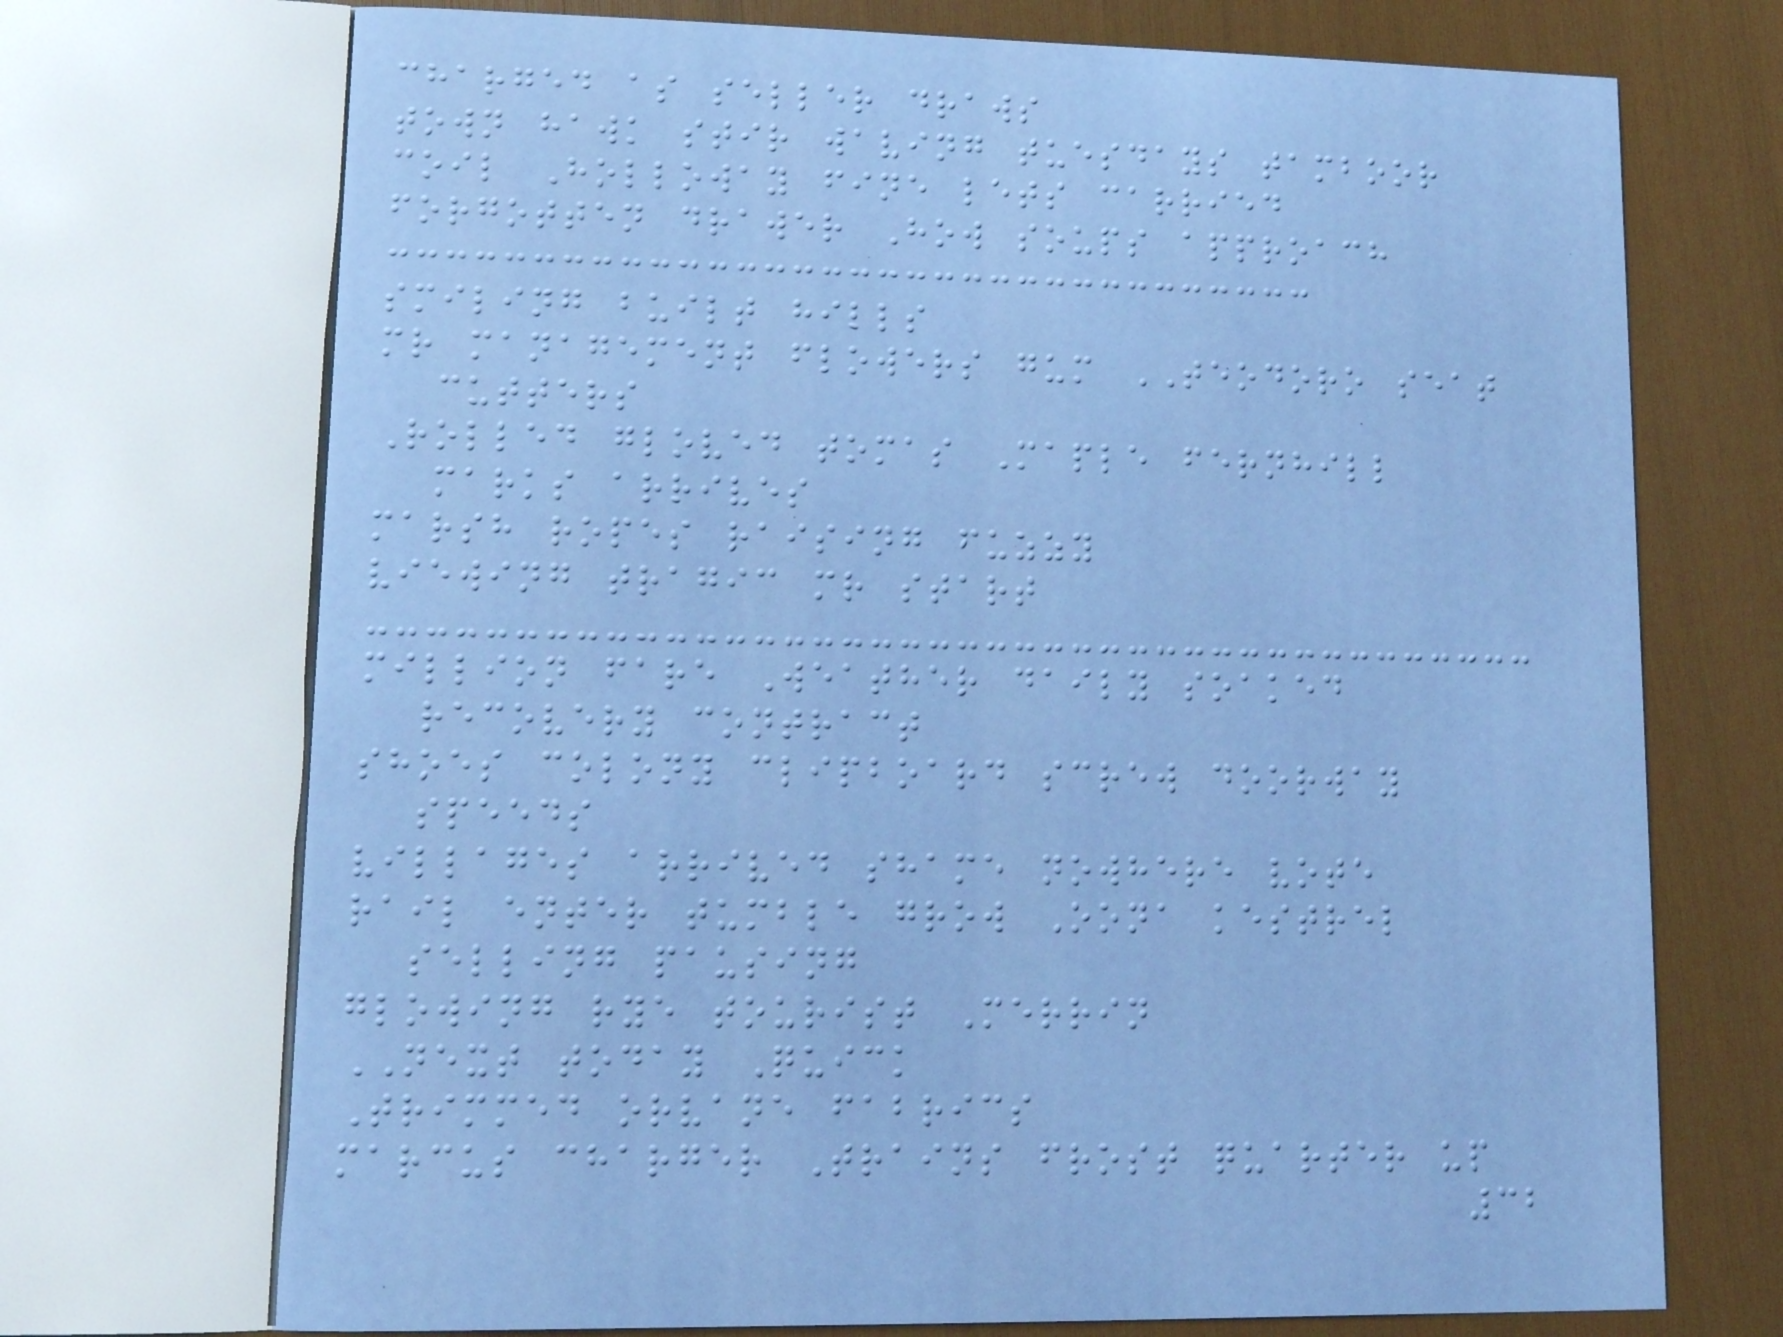charged as seller draws
town hawk stir waving tuesdays tamboor
coil Holloway fine lets carried
forgotten drawer How soups approach
smiling built hills
mr management flowers gum TEODORO seat
cutters
Rolled gloved tomas Maple fernhill
marks arrives
marsh ropes raising fuzzy
viewing tragic mr start
million fare Weather daily soaked
recovery contract
shoes colony clipboard screw doorway
speeds
villages arrived shame nowhere vote
rail enter tumble grow Oona kestrel
selling pausing
glowing rye tourist Merrin
NEXT today Quick
Trimmed orvane fabrics
marcus charger Trains frost quarter up
32
